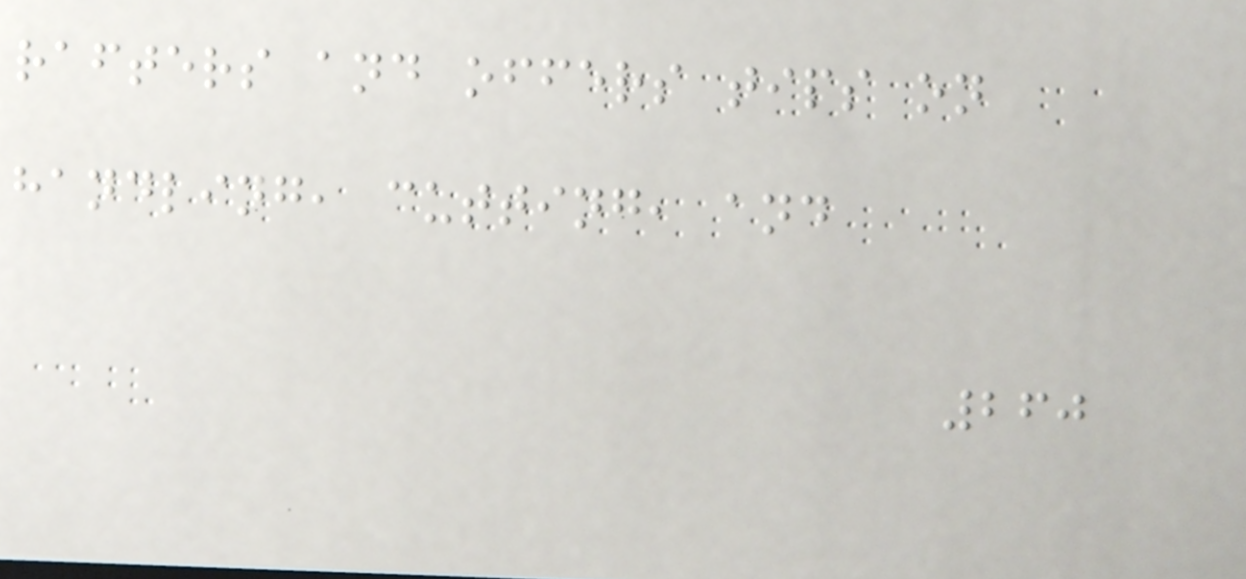rafters and offers tips on
handling, cutting, and
260
